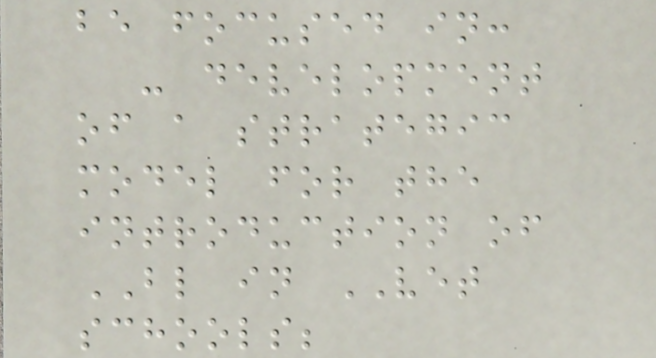be focused in:
- development
of a strategic
model for the
introduction of
BL in VET
schools;
